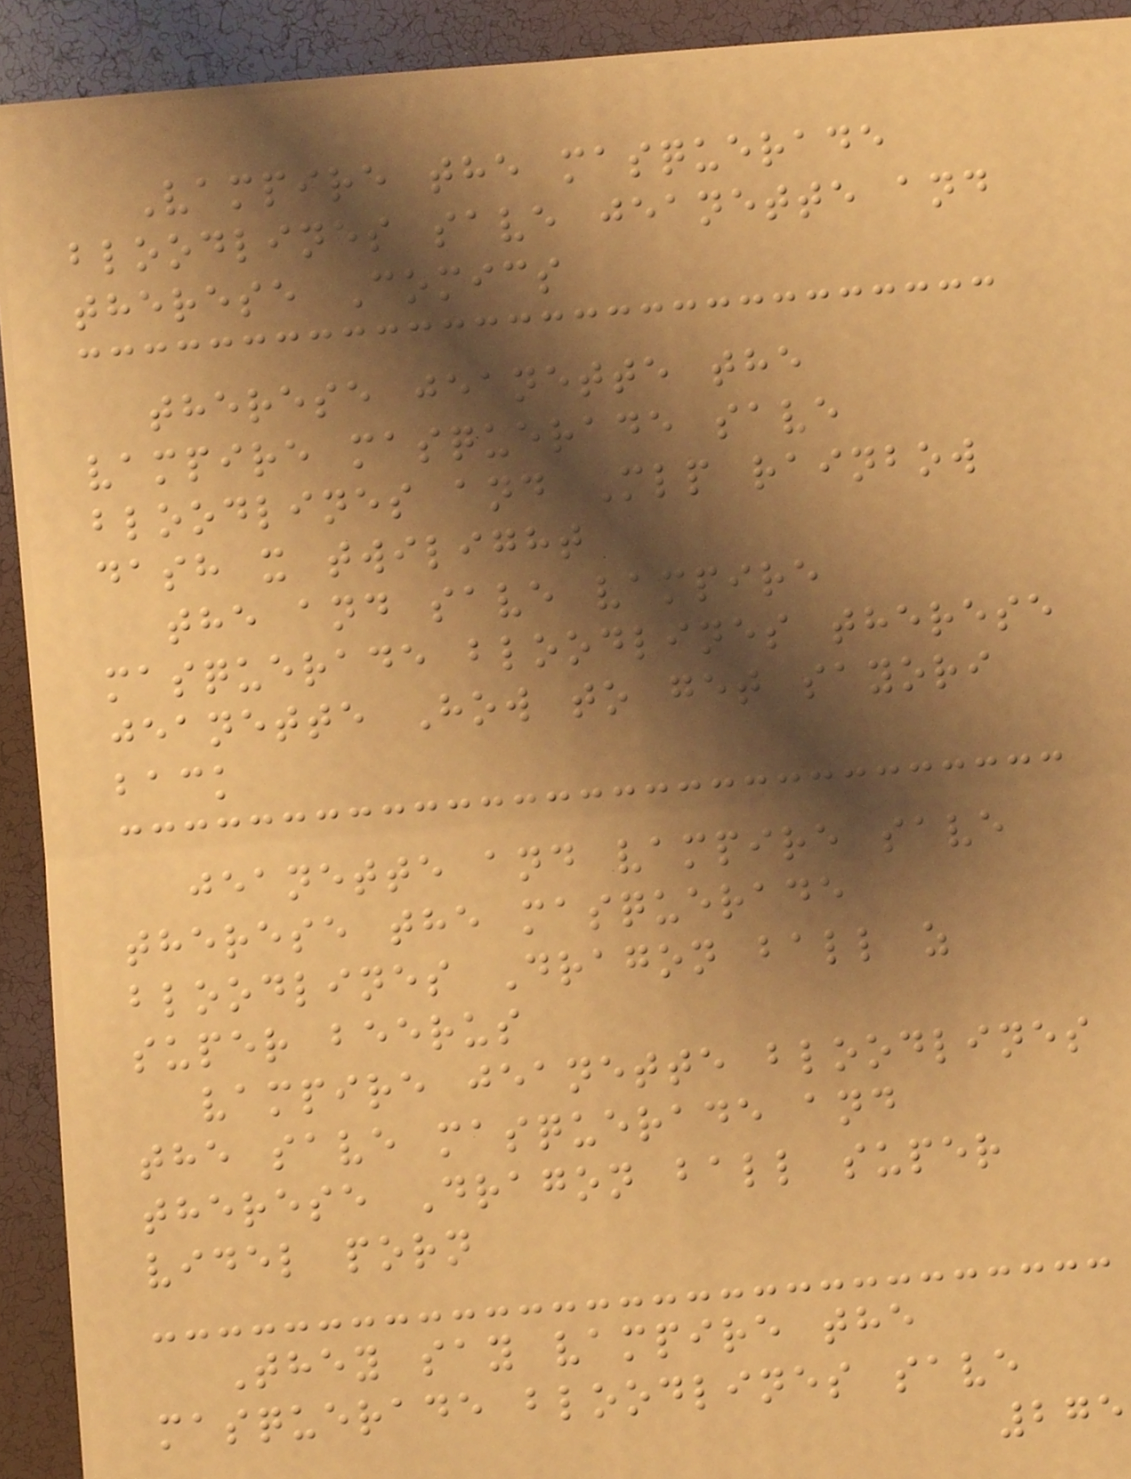Vampire the masquerade
bloodlines save jeanette and
therese Comics
therese jeanette the
vampire masquerade save
bloodlines and Mlp rainbow
dash x twilight
the and save vampire
masquerade bloodlines therese
jeanette How to get sayori
back
jeanette and vampire save
therese the masquerade
bloodlines Dragon ball z
super beerus
vampire jeanette bloodlines
the save masquerade and
therese Dragon ball super
videl porn
They say vampire the
masquerade bloodlines save
275
